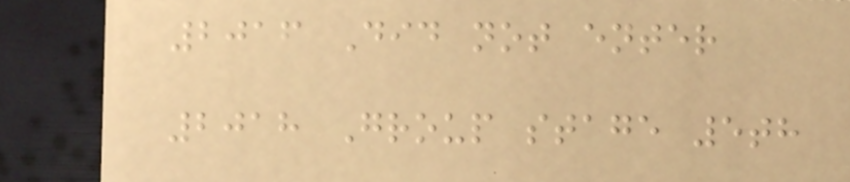2016 Did not enter
2018 Group stage 5th
